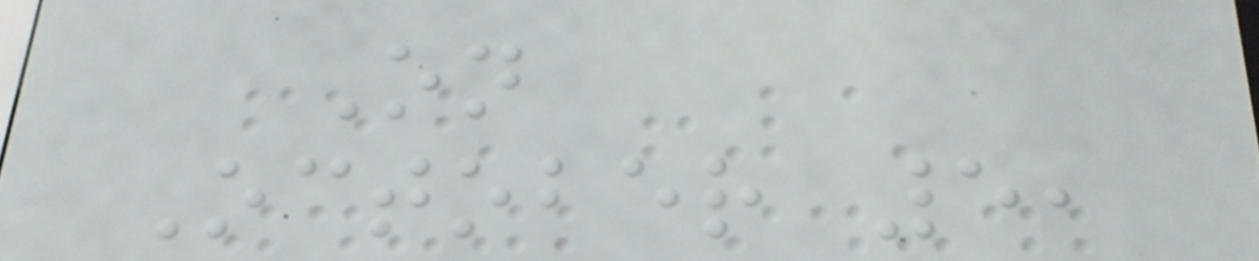On
October 5,
